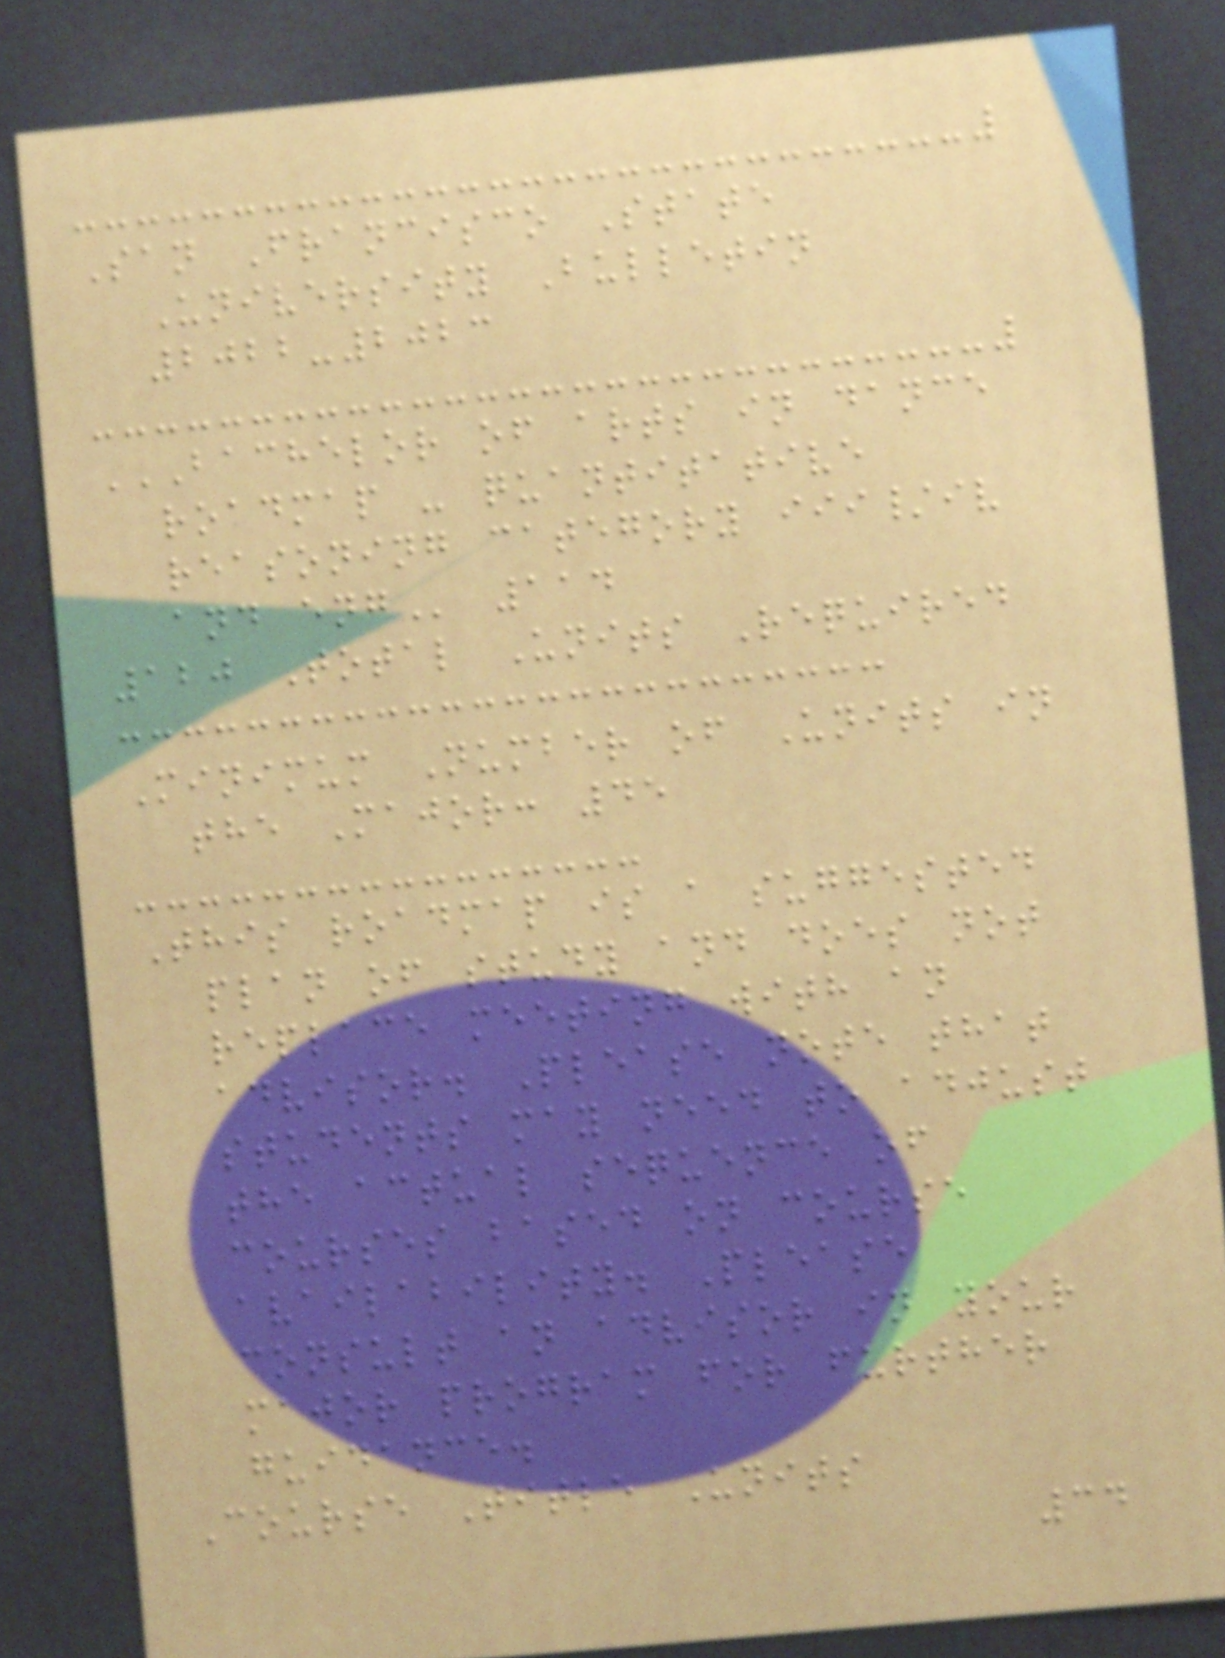San Francisco State
University Bulletin
2022-2023
BACHELOR OF ARTS IN DANCE
ROADMAP - QUANTITATIVE
REASONING CATEGORY III/IV
AND ENG 114
120 Total Units Required
Minimum Number of Units in
the Major: 45
This roadmap is a suggested
plan of study and does not
replace meeting with an
advisor. Please note that
students may need to adjust
the actual sequence of
courses based on course
availability. Please
consult an advisor in your
major program for further
guidance.
Course Title Units
34
